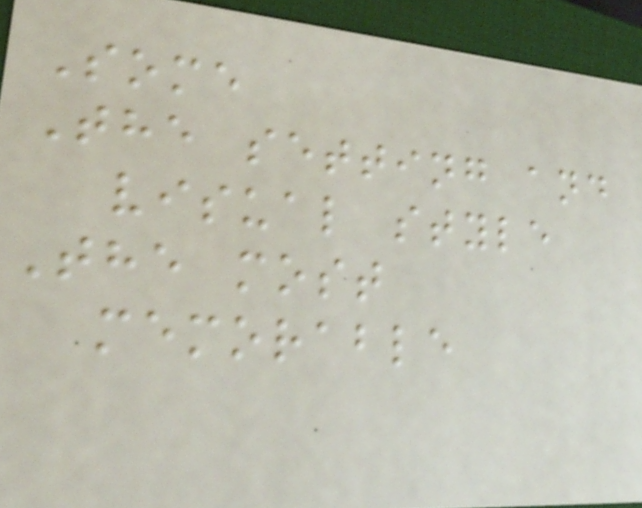Some
The setting and
visual style
The most
memorable
